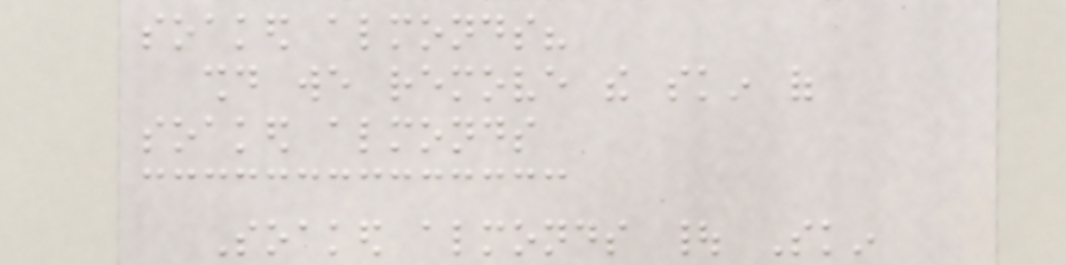soaked almonds?
should we remove the skin of
soaked almonds
Soaked almonds | Skin
